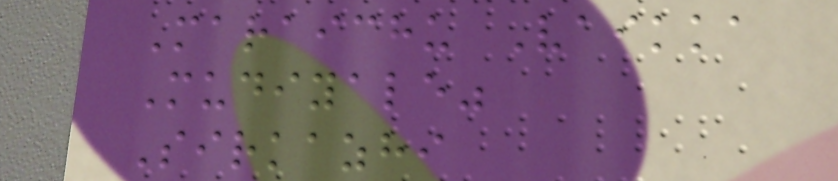Maraichu Vaikka
Mudiyale"
Sirkazhi
